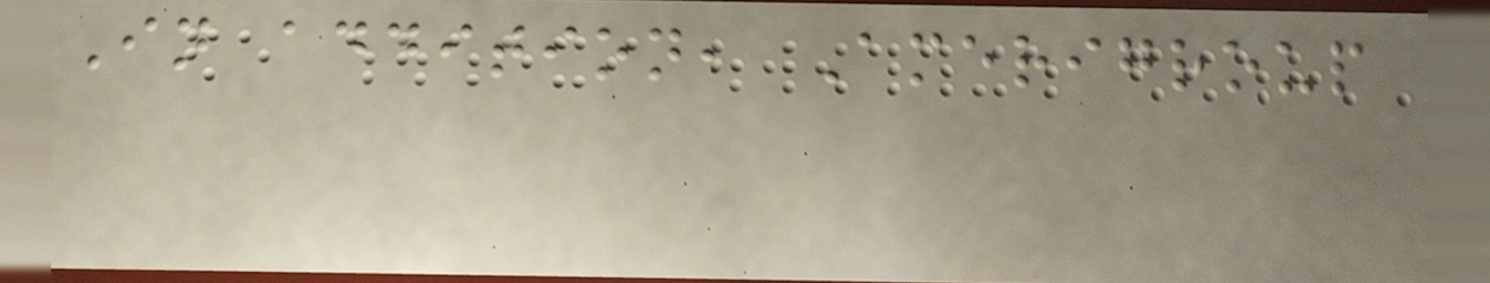In addition, Amerigroup
